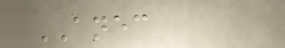ANEC
